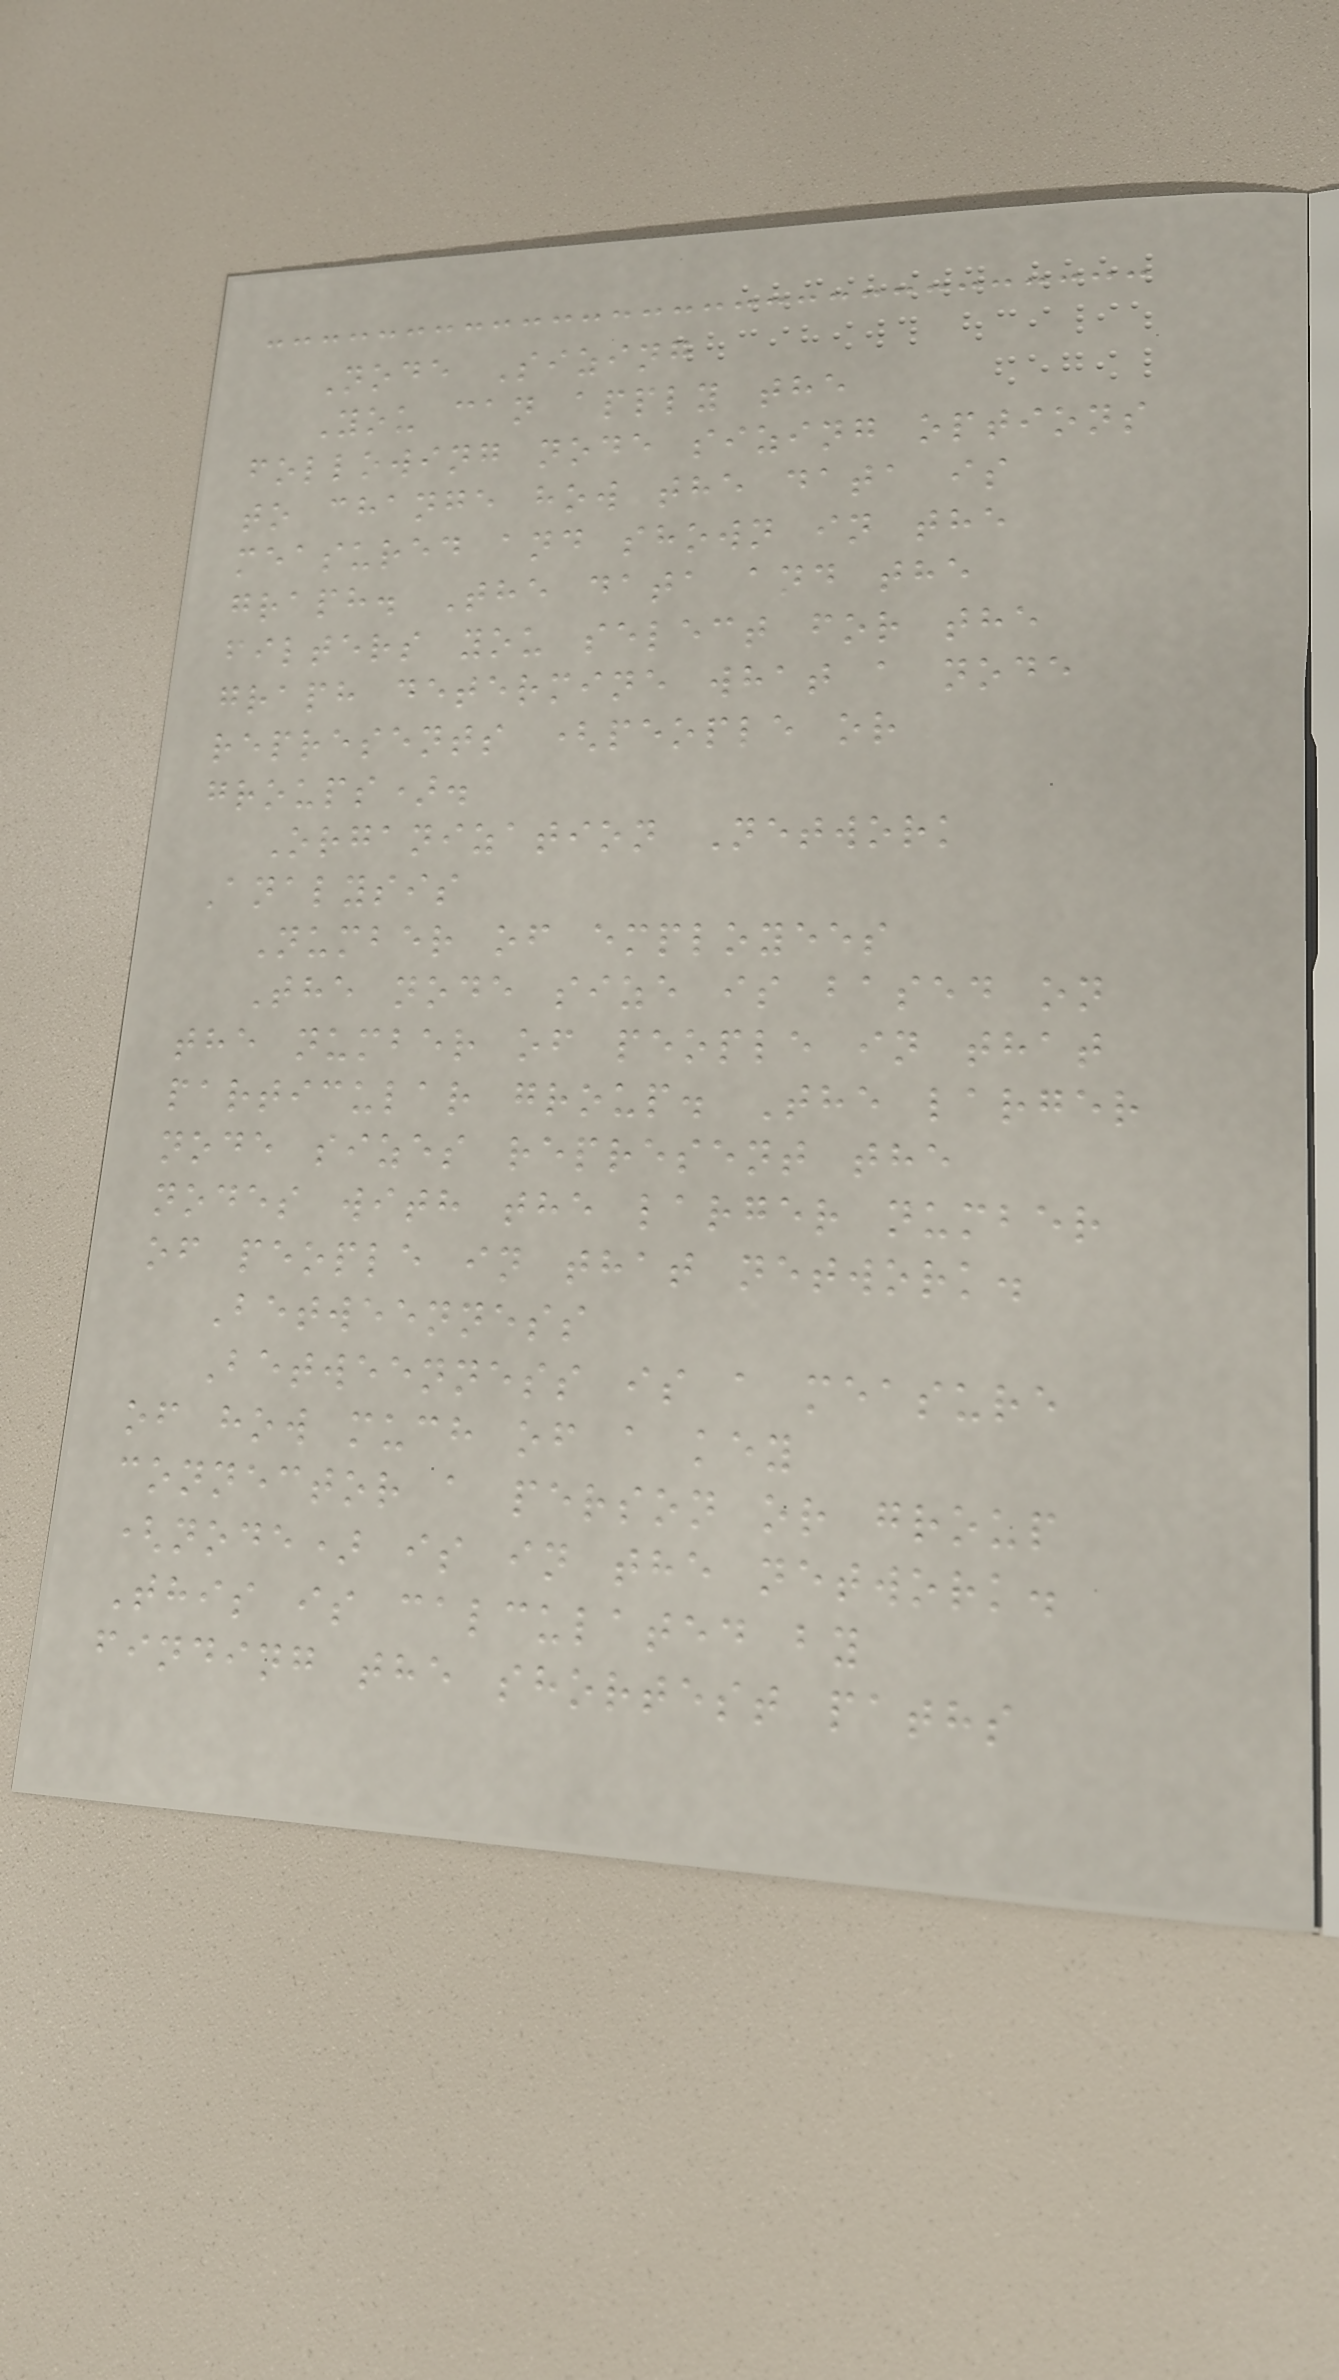Node Sizing
You can apply the
following node sizing options
to change how the data is
measured and shown in the
graph. The data and the
filters you select for the
graph determine what a node
represents (people or
groups).
Organization Network
Analysis
Number of employees
The node size is based on
the number of people in that
particular group. The larger
node sizes represent the
nodes with the larger number
of people in that network.
Betweenness
Betweenness is a measure
of how much of a key
connector a person or group
(node) is in the network.
This is calculated by
finding the shortest paths
